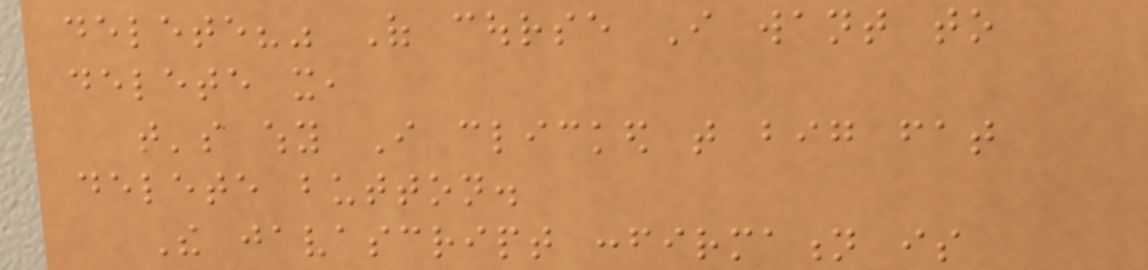delete?" Of course I want to
delete it,
that's why I clicked that big fat
delete button.
The javascript confirmation is
